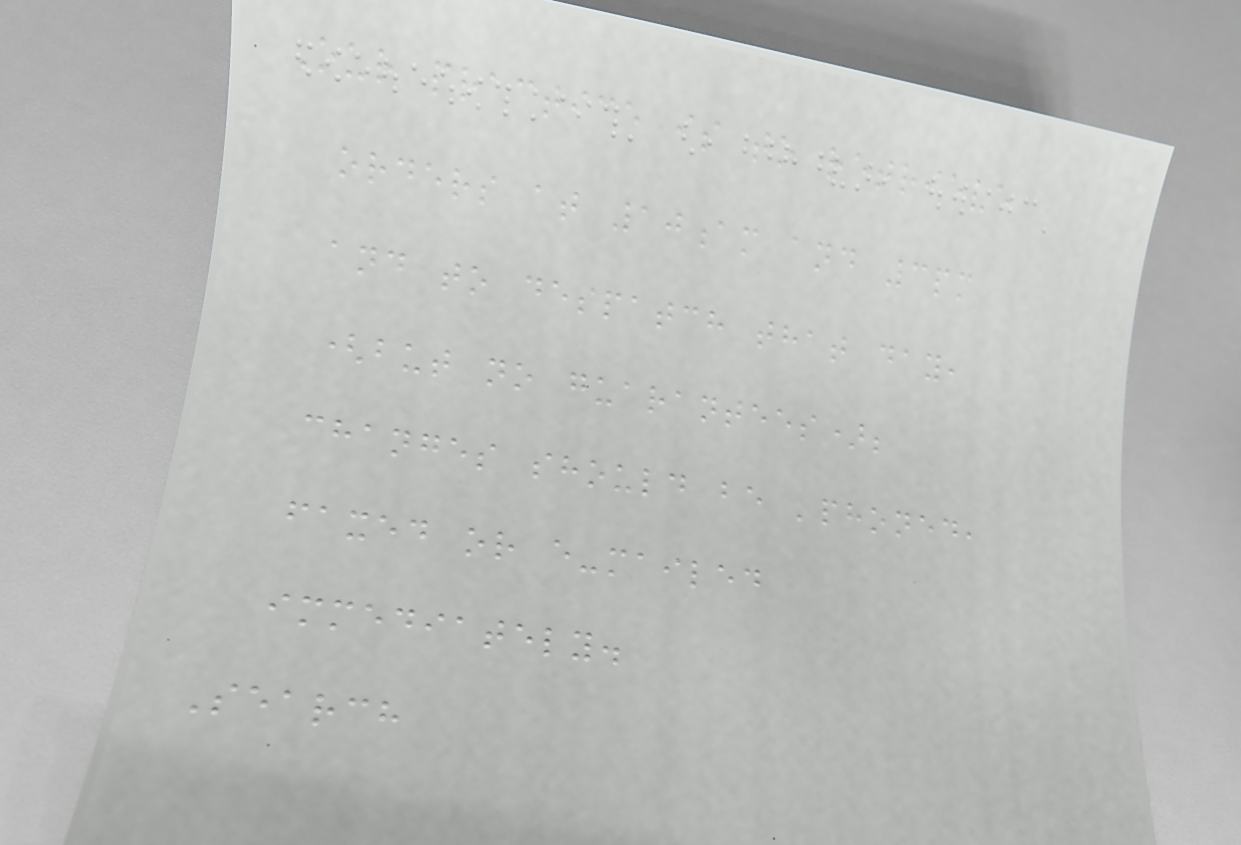Our practice is to retrieve
orders at 10am and 3pm
and to despatch that day,
(but no guarantees);
changes should be 'phoned,
faxed or e-mailed
immediately.
Search
